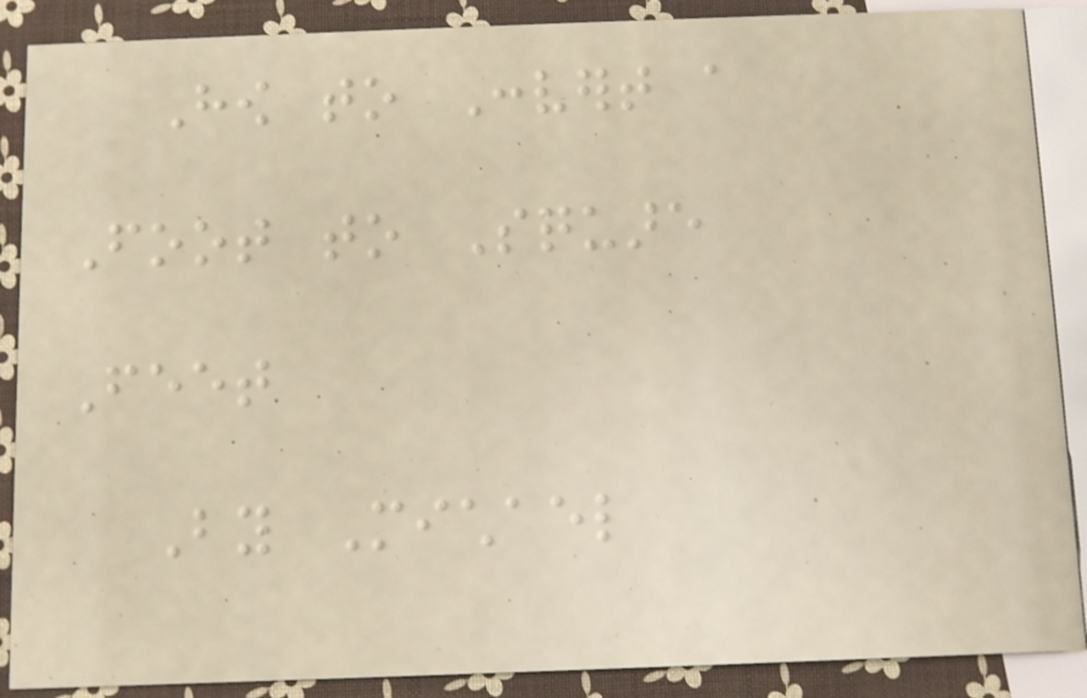How to Convert a
Foot to Square
Feet
By Michael
